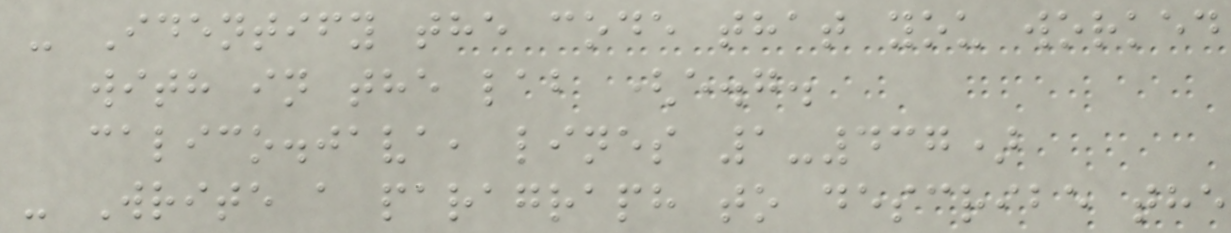- Identify the code that you worked
with in the lab (e.g.
calico.java, lines 1-437)
- Write a paragraph to describe the
